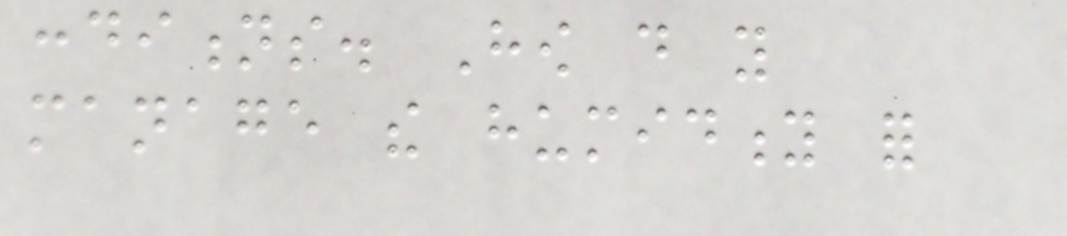conditions. How do you
manage the humidity for
